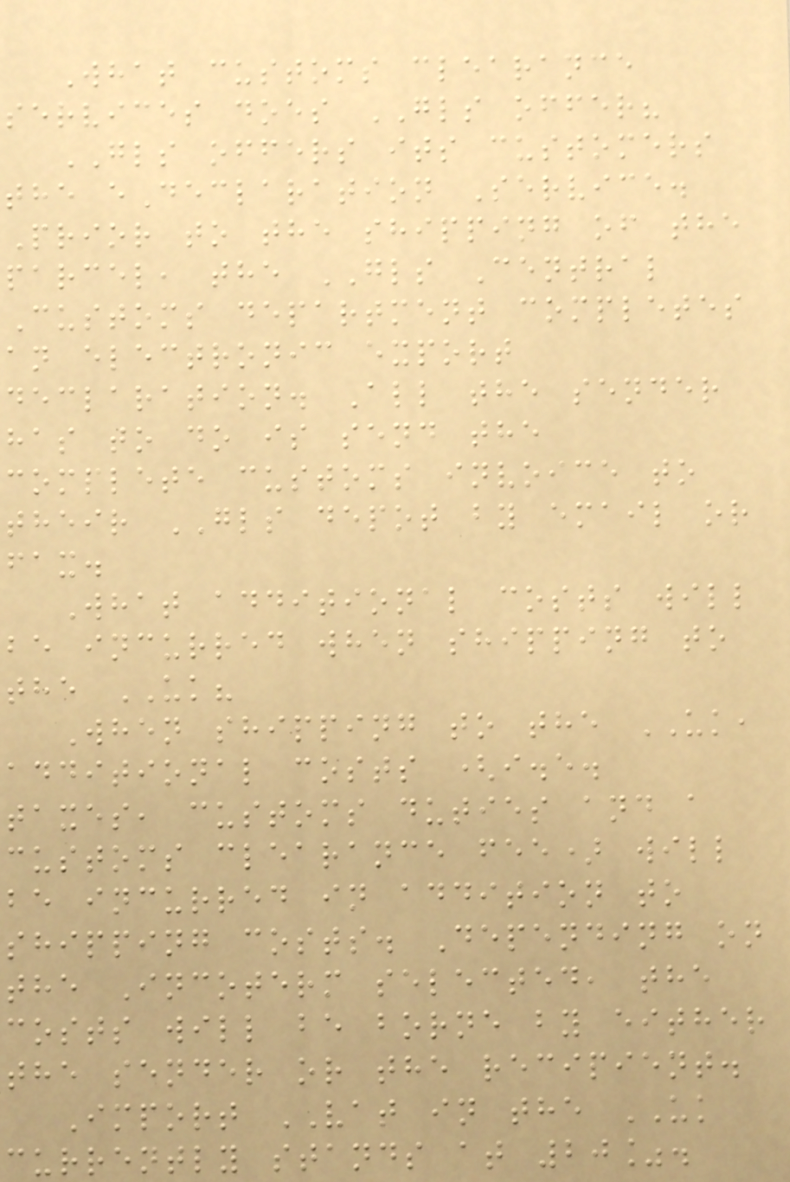What customs clearance
services does GLS offer?
GLS offers its customers
the eDeclaration Service.
Prior to the shipping of the
parcel, the GLS Central
Customs department completes
an electronic export
declaration. All the sender
has to do is send the
complete customs invoice to
their GLS depot by email or
fax.
What additional costs will
be incurred when shipping to
the UK?
When shipping to the UK,
additional costs (i.e.
taxes, customs duties and a
customs clearance fee) will
be incurred in addition to
shipping costs. Depending on
the Incoterm selected, the
costs will be borne by either
the sender or the recipient.
Import VAT in the UK
currently stands at 20%.
